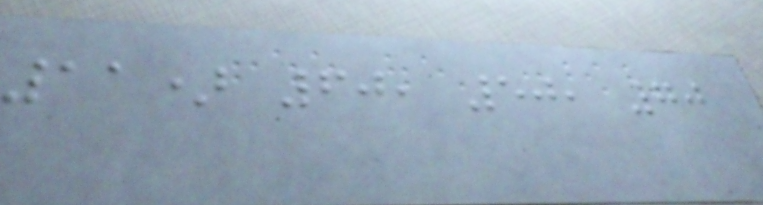11) 60, 50, 70
